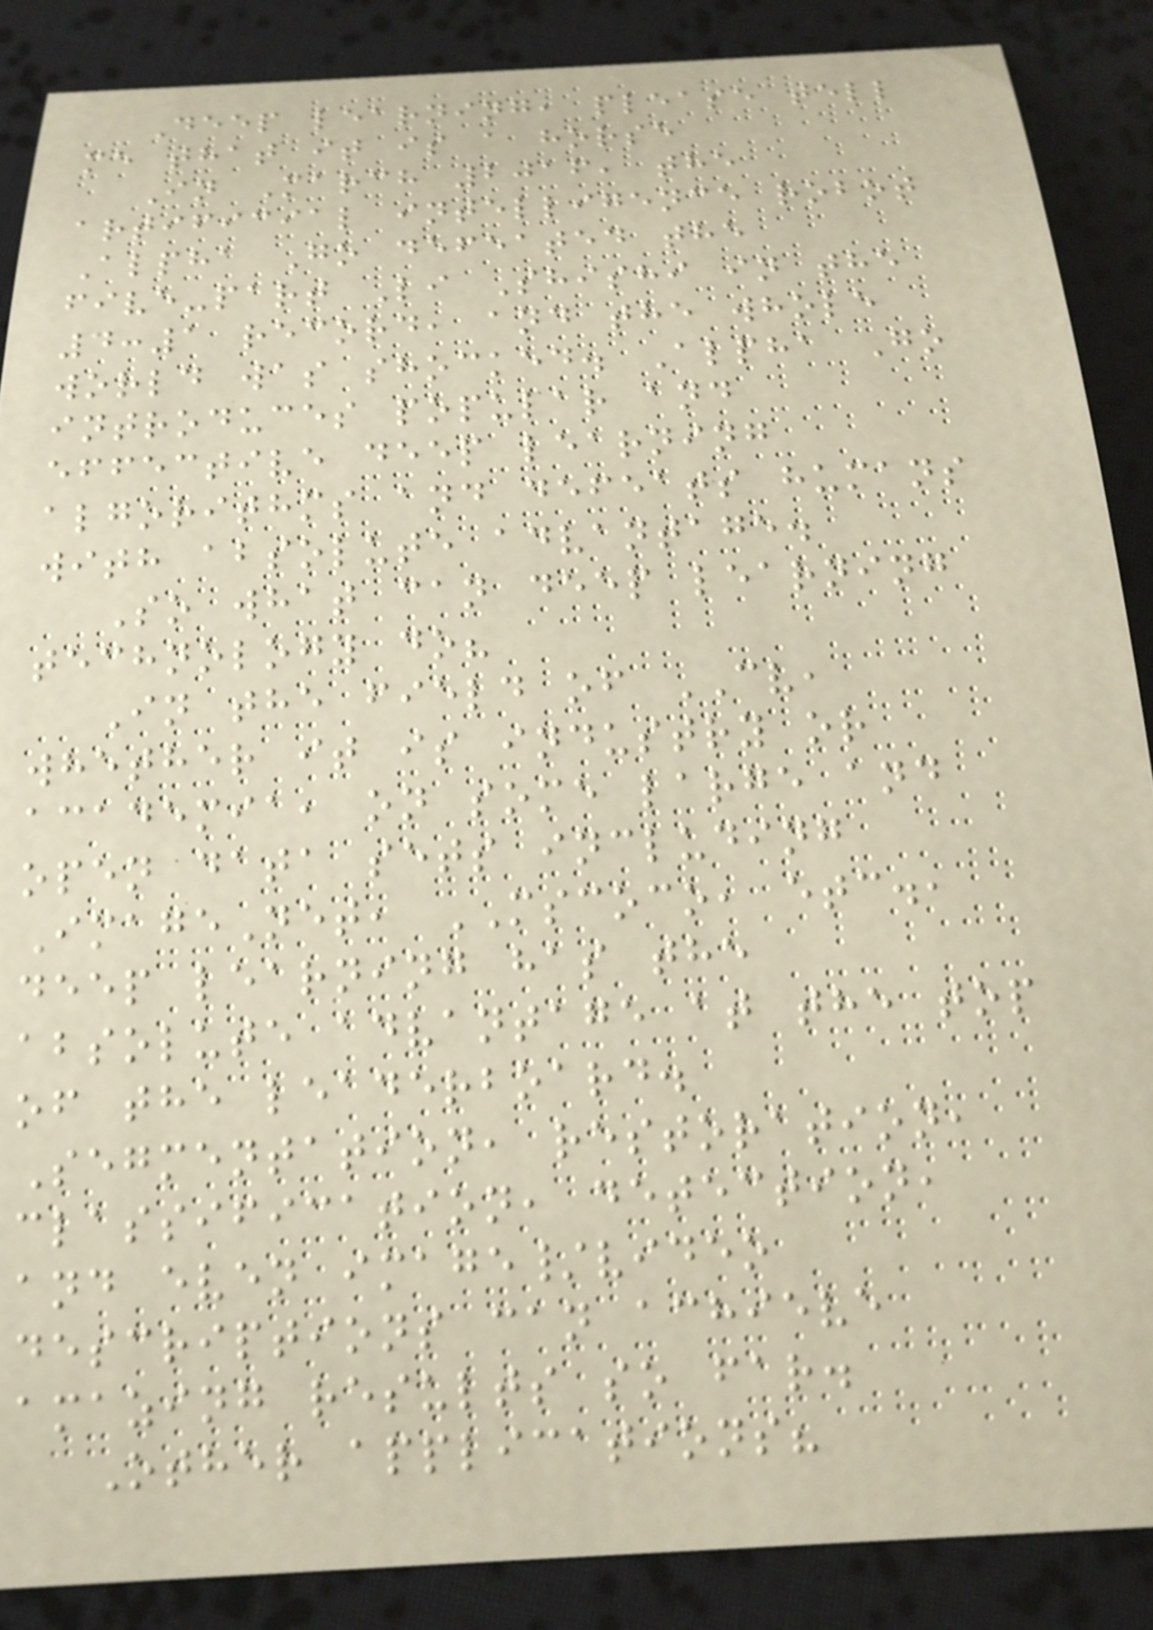Deep learning, please tell
me that it is a horse
In March 2016, the
artificial intelligence robot
Alpha Go defeated the
five-part Li Shishi in the
4:1 record, and the whole
world was shocked. Alpha Go
introduces popular and
effective deep learning
algorithms and defeats humans
with absolute advantage.
So what can deep learning
technology do?
In the field of CV,
whether it is industry or
academia, on some large and
open data sets including
ImageNet, MSCOCO, etc.,
deep learning has the
absolute advantage at the top
of the leaderboard.
Segmentation, restoration,
classification, detection,
and even image/video
descriptions can achieve
amazing results so far.
Other applications?
